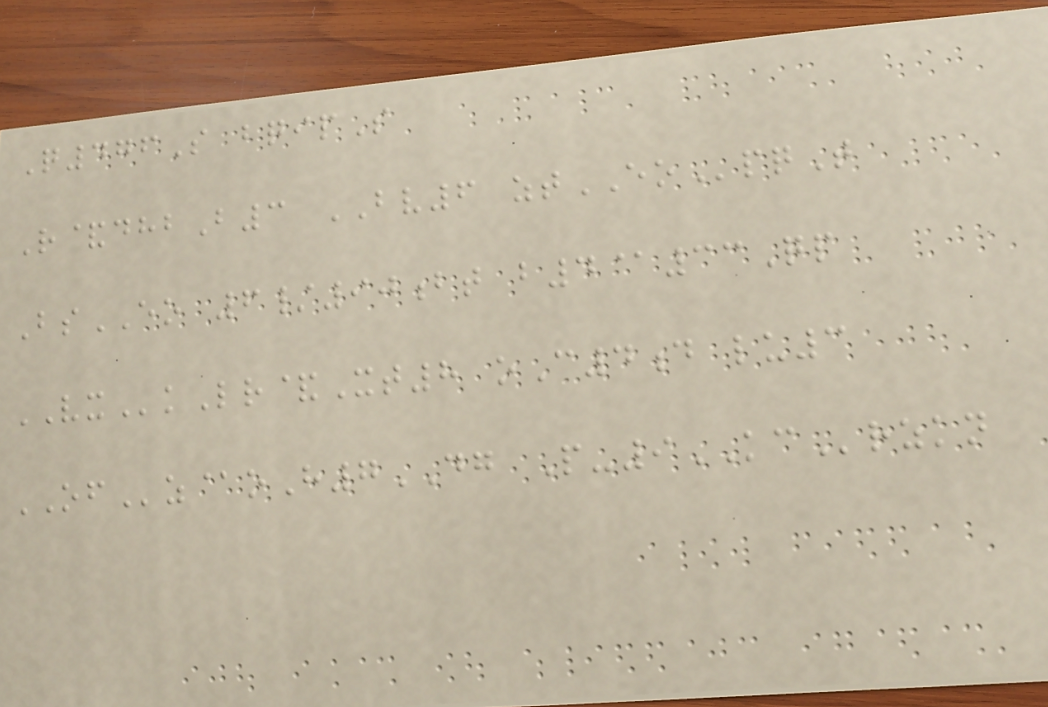Q476S bqipS
R&dhbB3 BV6 ztEOpqT
BsEO 6/90bt b4@33Qp
VXkLr&Xt8 oC4d lu3
OFz@oH7DG P-9KCrzkn
